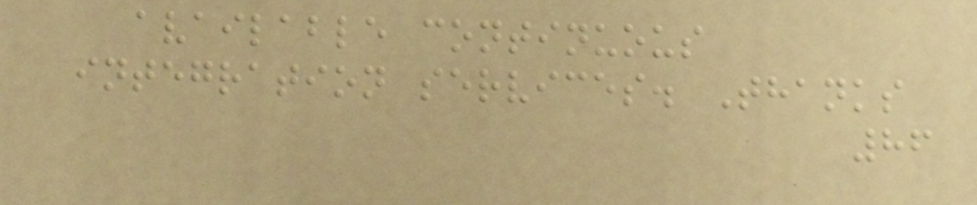available continuous
integration services. Thanks
86
